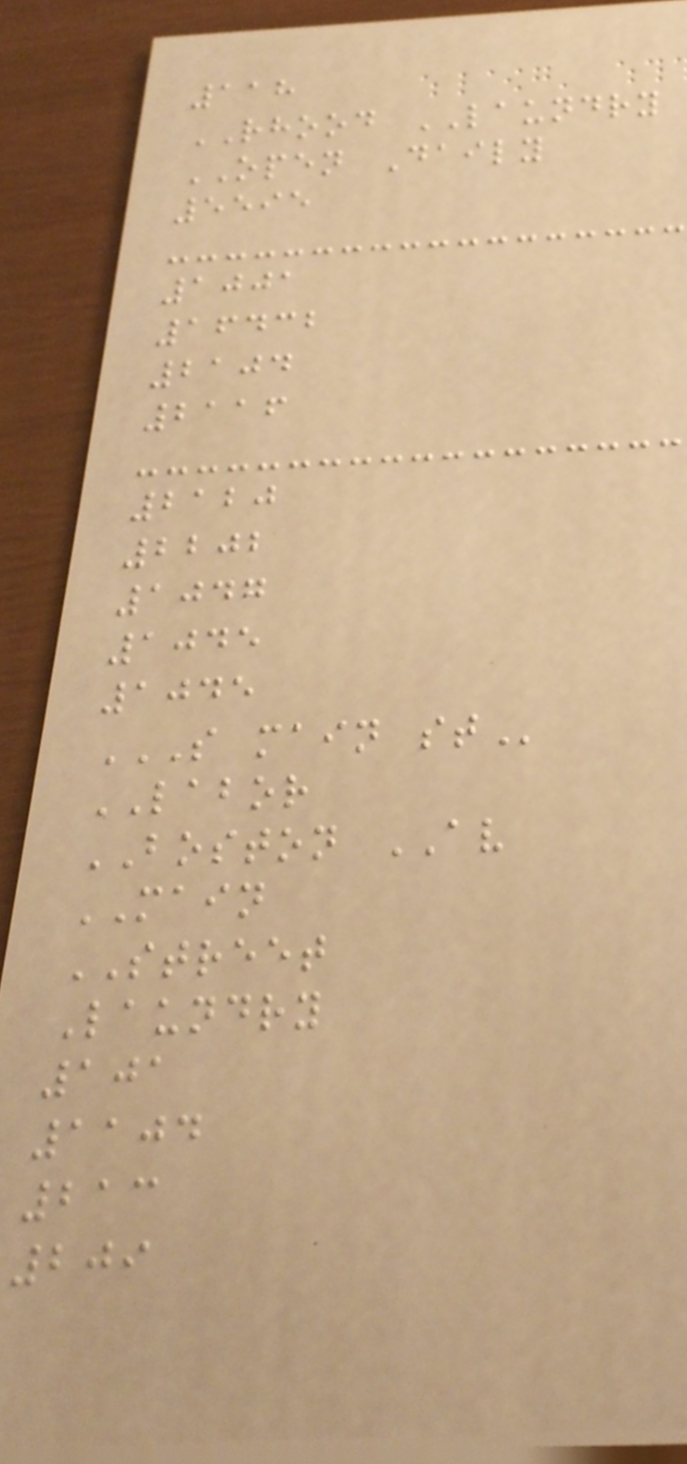118
RHOOD LAUNDRY
OPEN Daily
5595
1001
16432
2104
2116
2120
2202
1047
1045
1045
S MAIN ST
LABOR
BOSTON AV
MAIN
STREET
Laundry
101
1104
213
209
